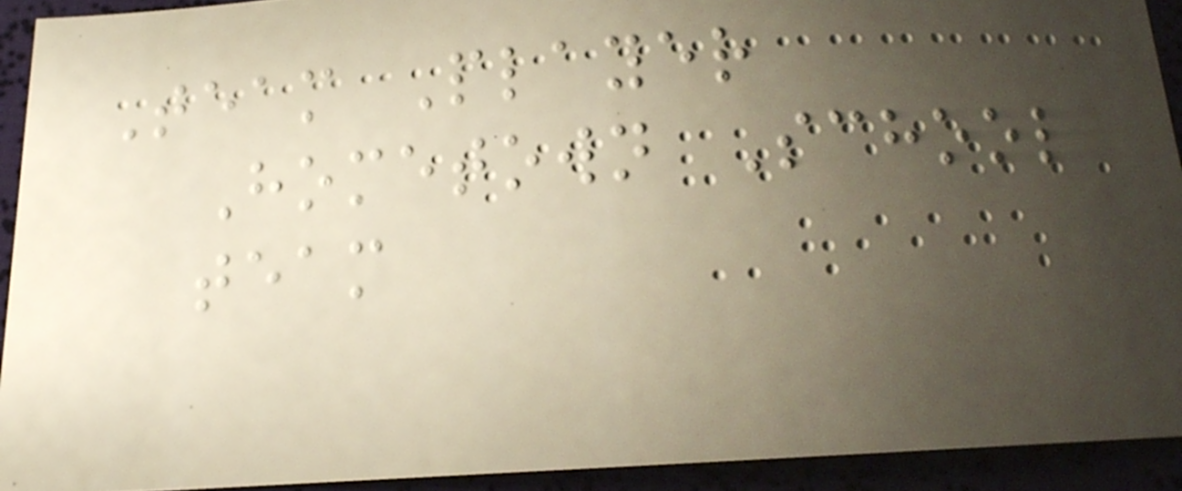Team Player
Hometown School
team
